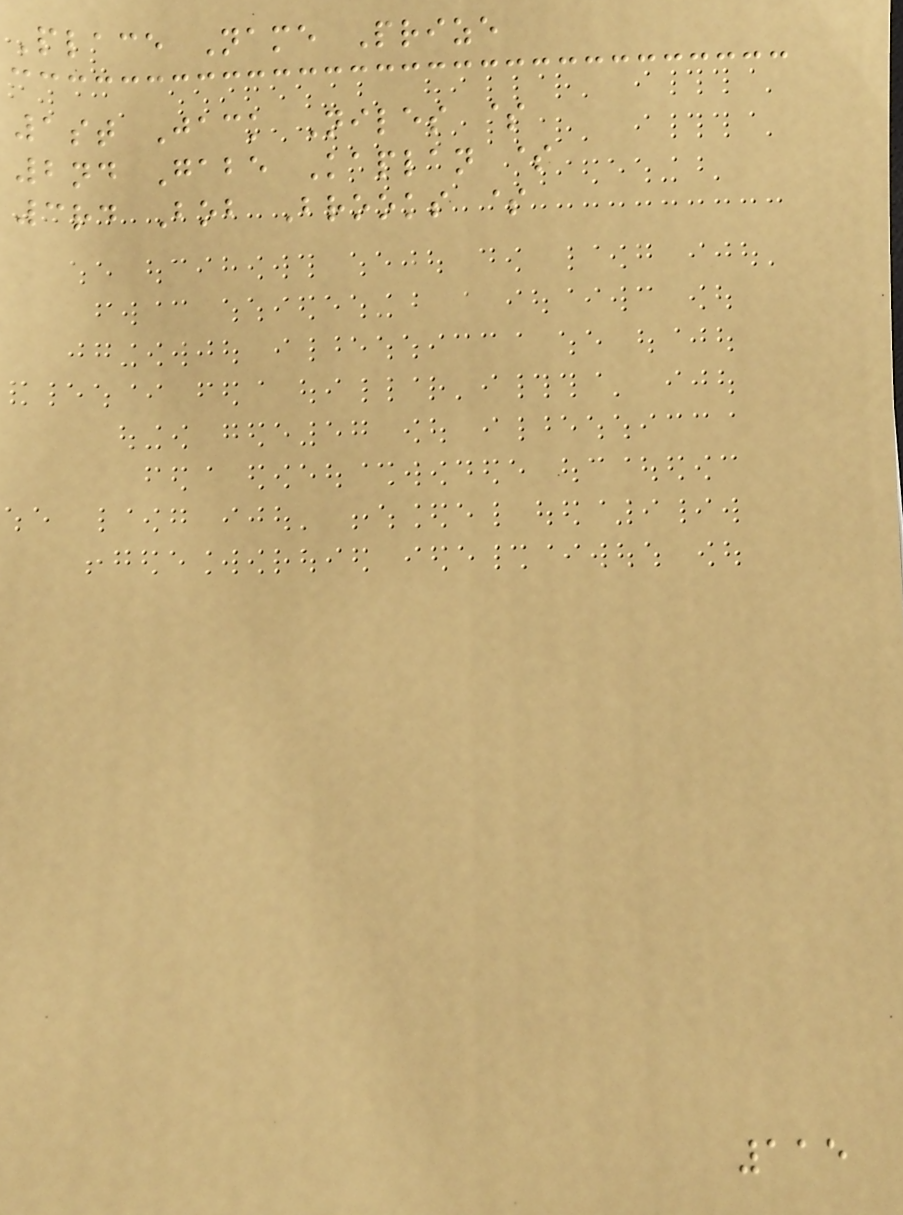Place Name Prize
1st Jack Niles $
2nd Gabe Kaplan $
3rd Bob Brooks $
115
